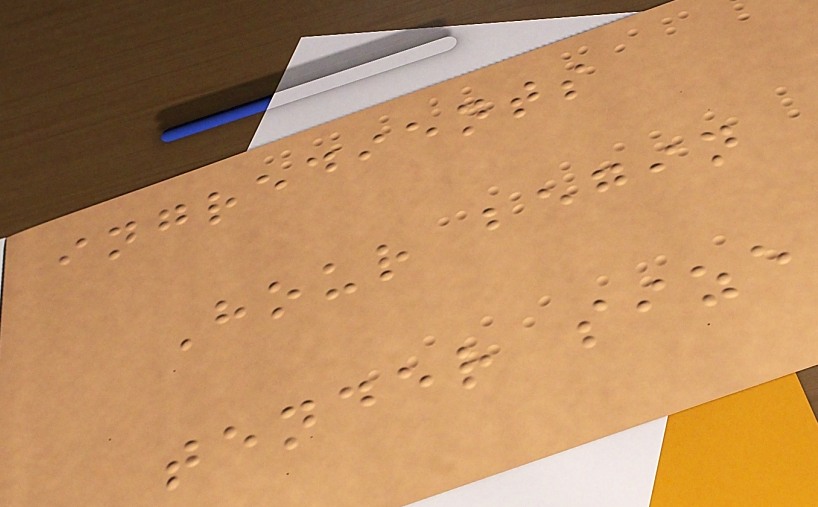ingredients
Hour begin
tender size
